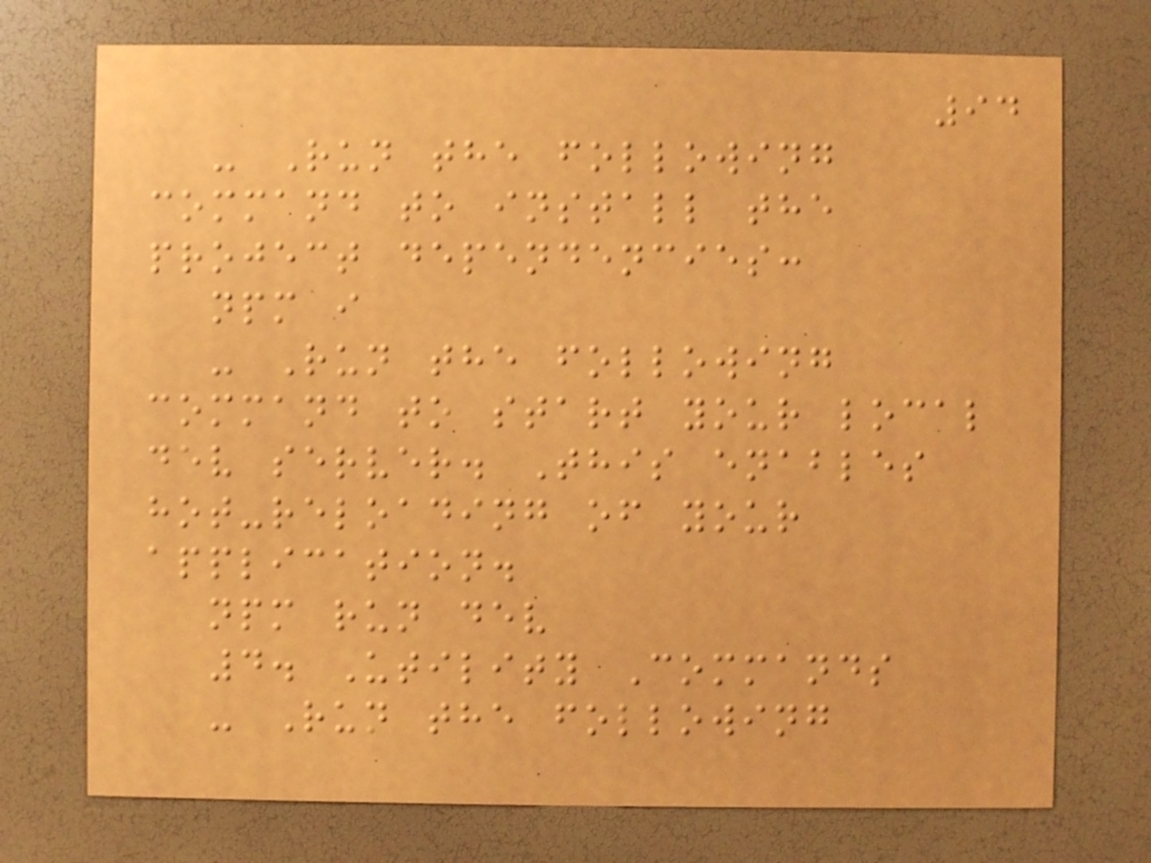94
- Run the following
command to install the
project dependencies:
npm i
- Run the following
command to start your local
dev server. This enables
hot-reloading of your
application.
npm run dev
4. Utility Commands
- Run the following
